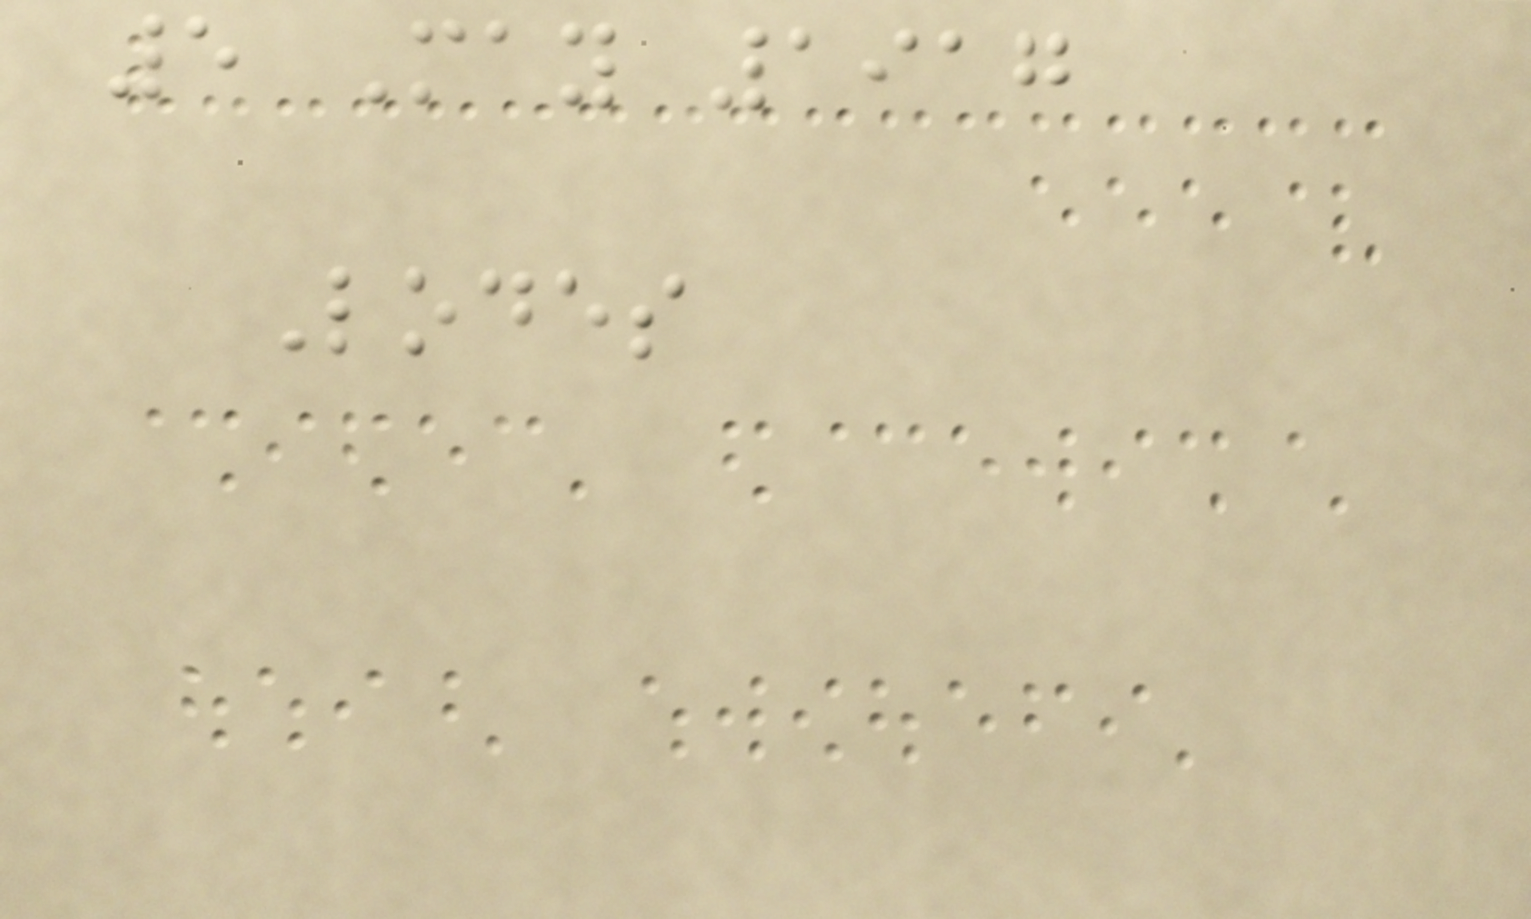5 May 1917
Lodes
